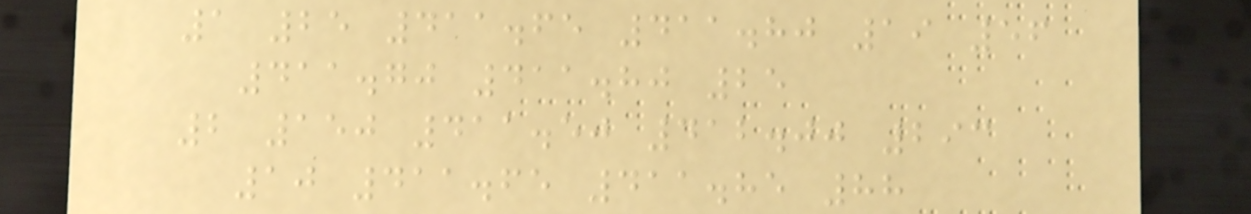1 25 411.65 411.80 19 56
411.70 411.80 25
2 150 411.50 412.00 293
10 411.65 411.85 88
